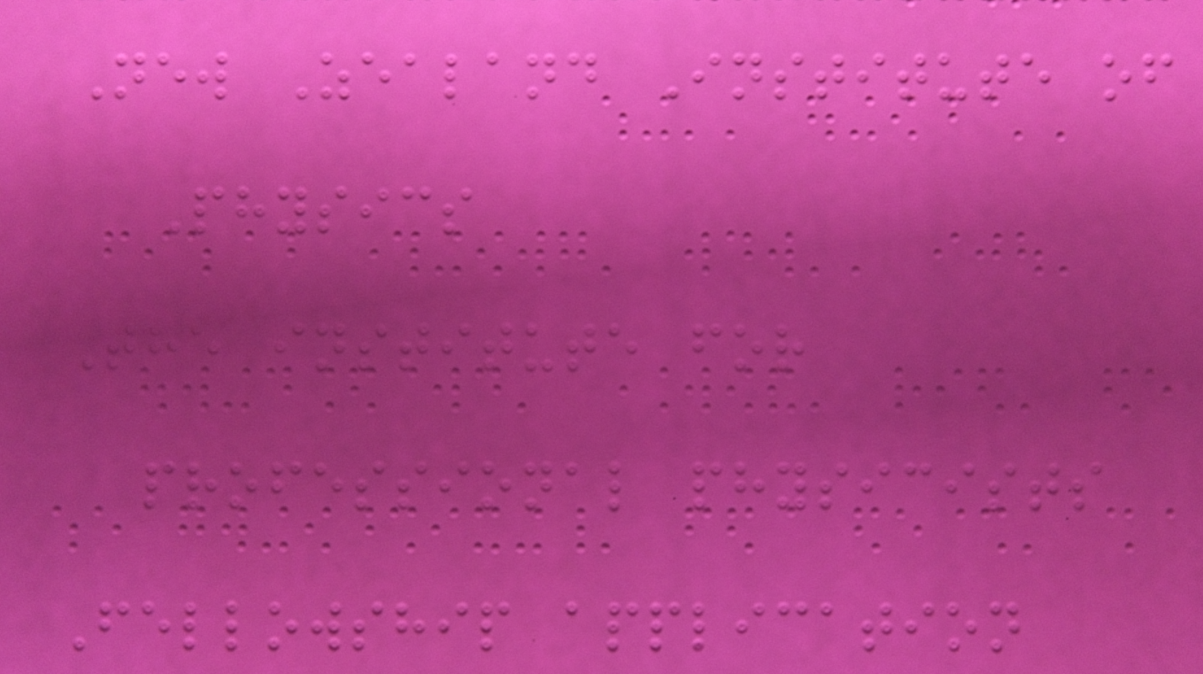New Zealand Institute of
Physics
The institute for
professional physicists
Fellowship application
